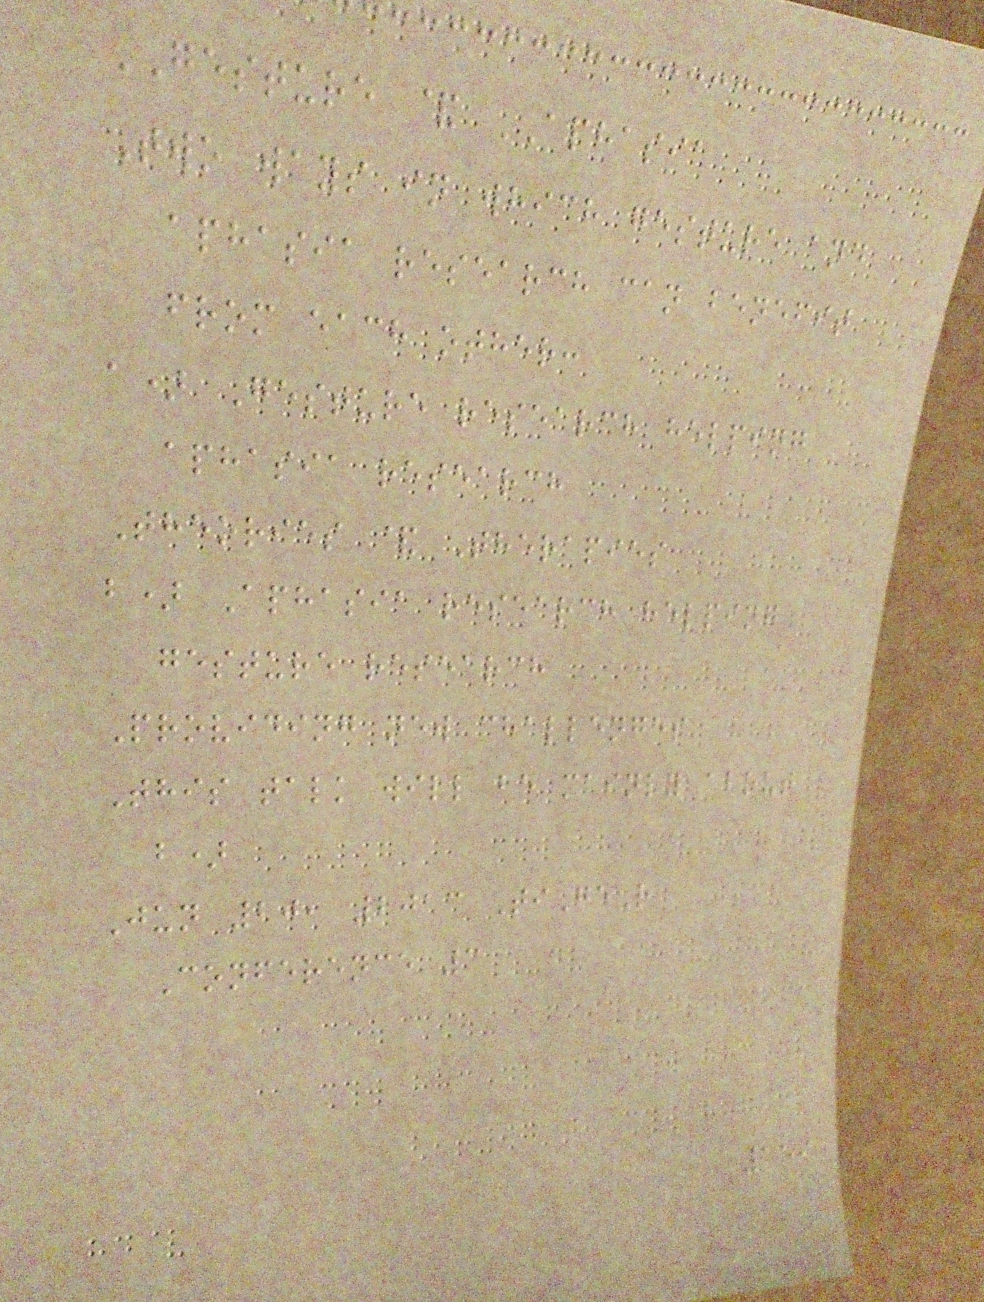GESTURE & APHASIA
Two ways in which gesture and
aphasia research can benefit
from each other:
a) Gesture research helping
aphasia research
Theories & Therapies
b) Aphasia research helping
gesture research
Providing new challenges
This talk will be mainly about
b)
Jun 20, 2013 TiGeR
Conference 3
159
